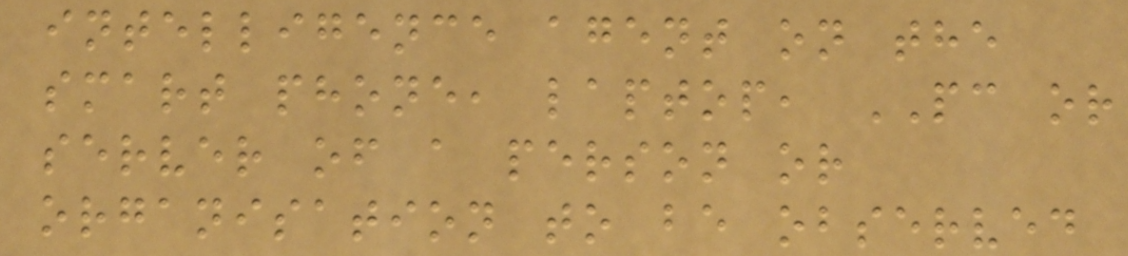intelligence agent on the
smart phone, laptop, PC or
server of a person or
organisation to be observed
